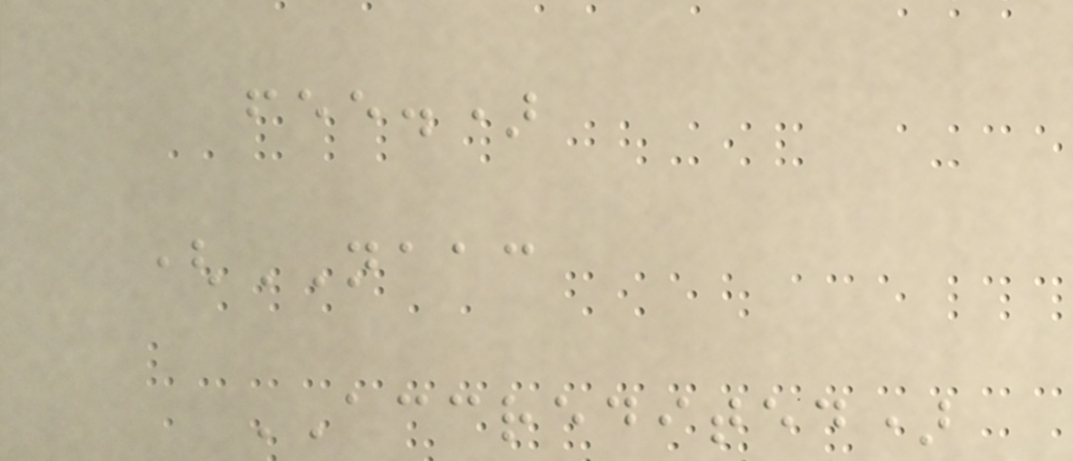fee.)
(NAAC
ACCREDITED)
